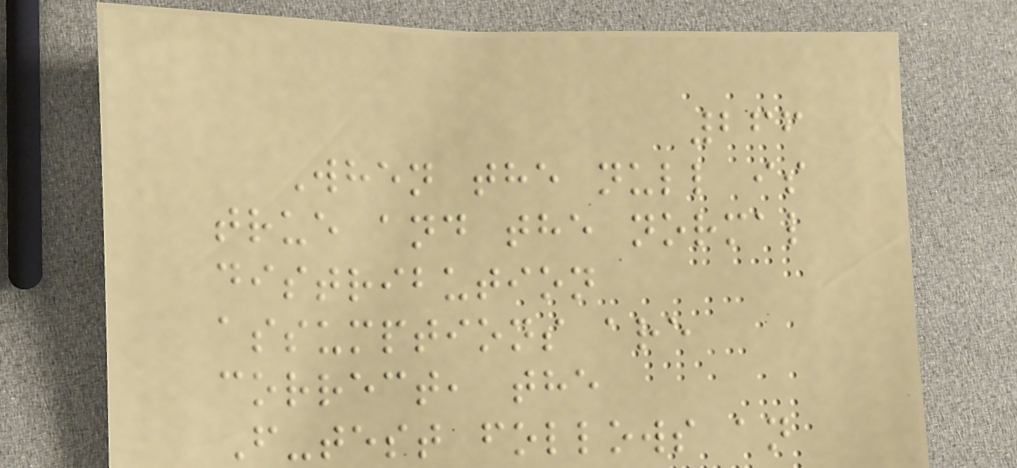266
When the null is
true and the normal
distribution
assumptions are
correct, the
F-test follows an
